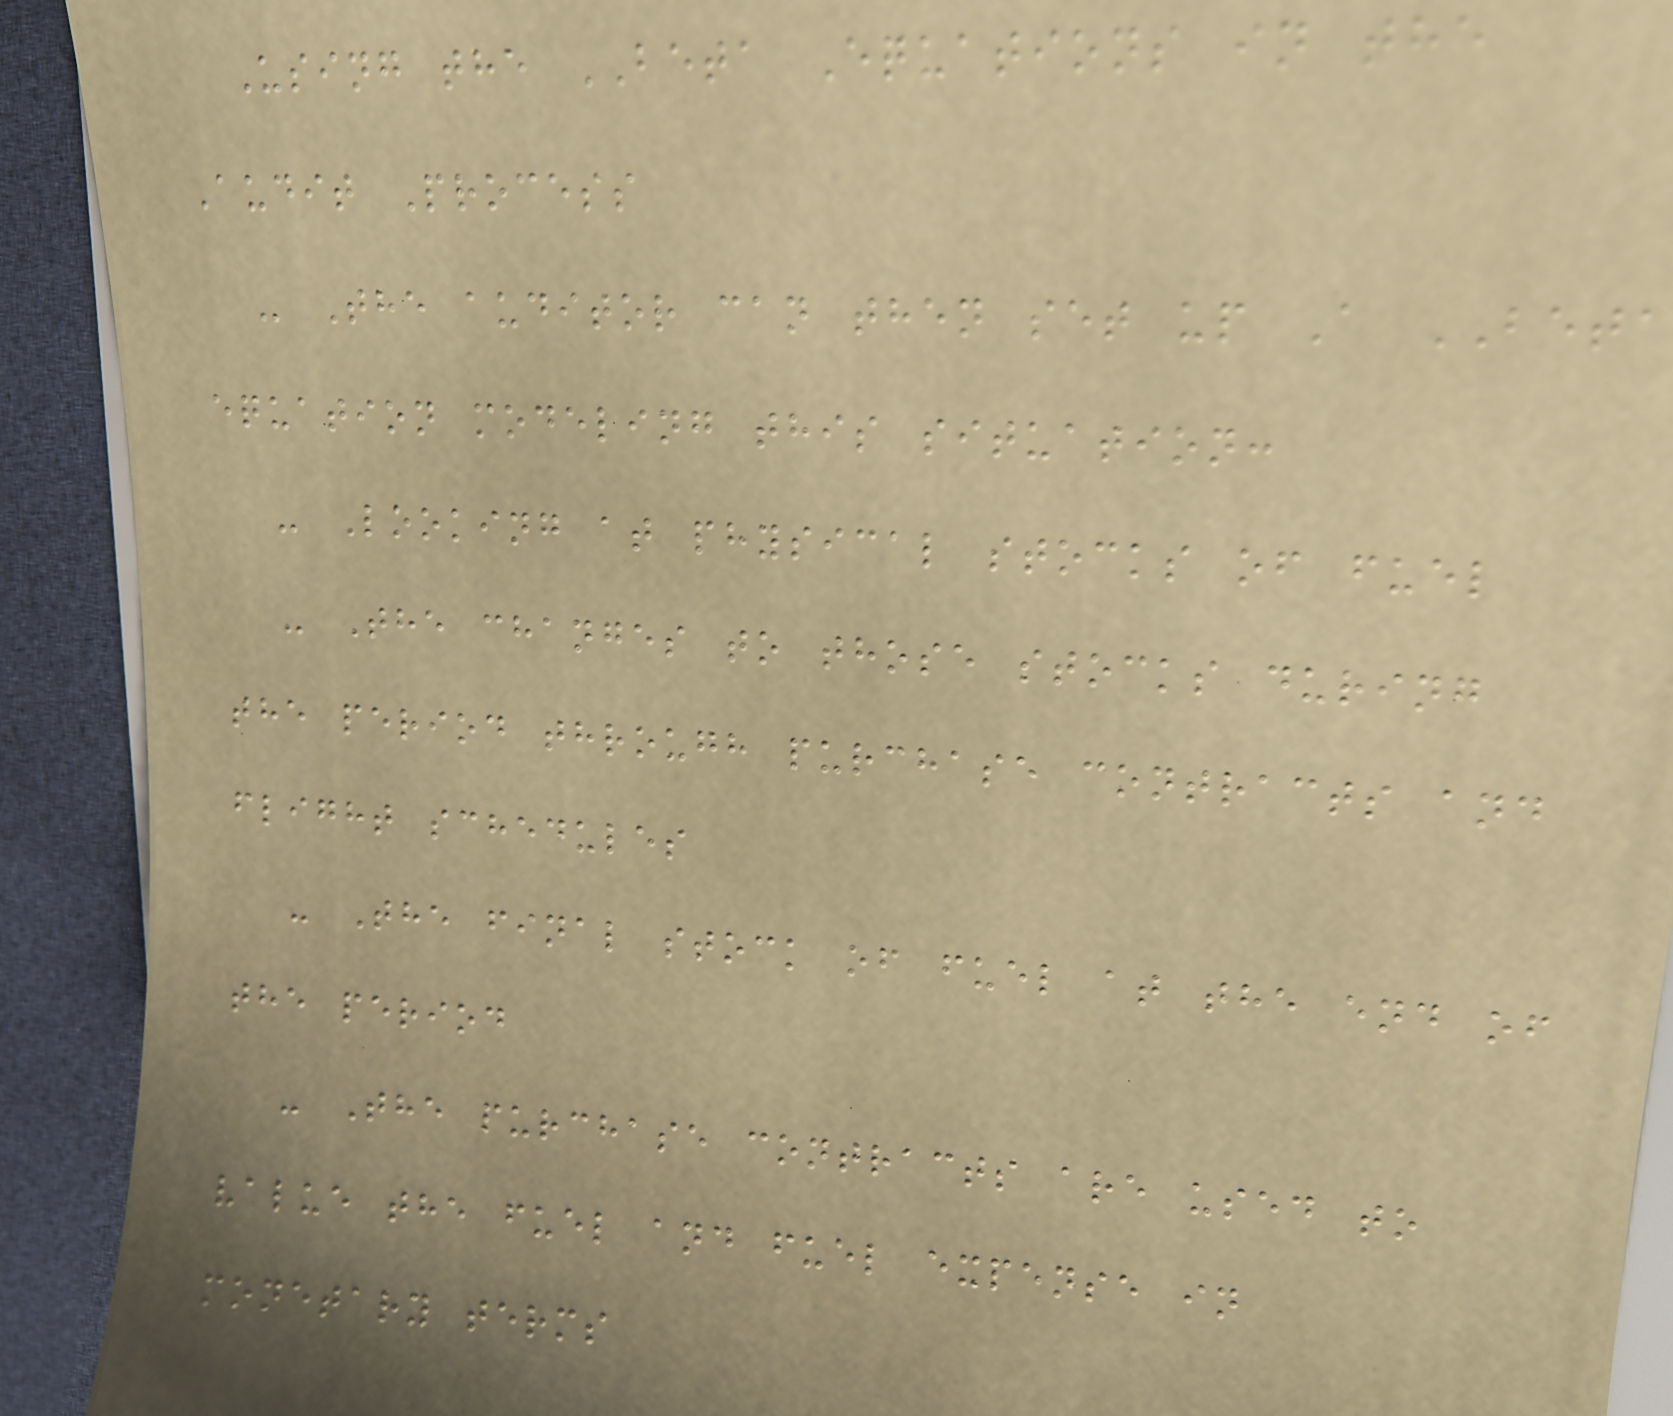Using the BETA Equations in the
Audit Process
- The auditor can then set up A BETA
equation modeling this situation:
- Looking at physical stocks of fuel
- The changes to those stocks during
the period through purchase contracts and
flight schedules
- The final stock of fuel at the end of
the period
- The purchase contracts are used to
value the fuel and fuel expense in
monetary terms
